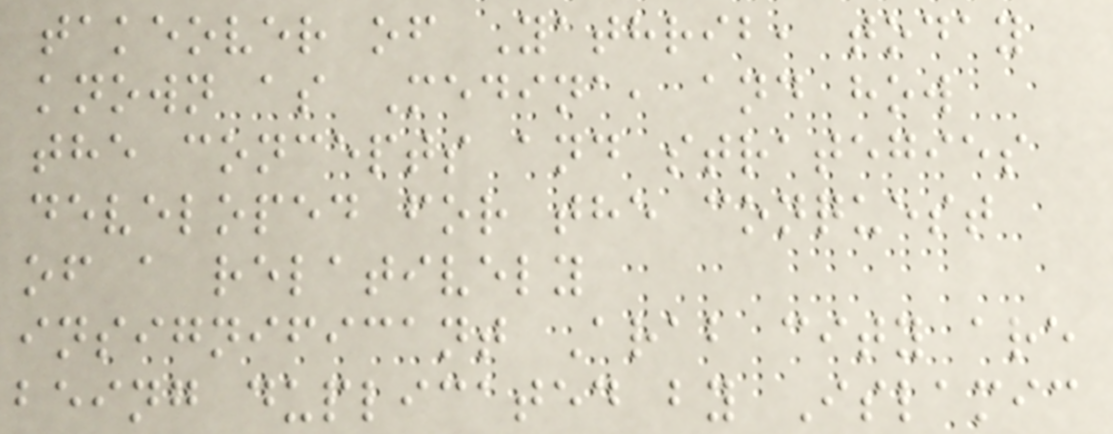takeover of Yathrib, today
known as Medina, and how
the concepts and strategies
developed for the conquest
of a relatively
insignificant Arab city are
being duplicated by Islamic
